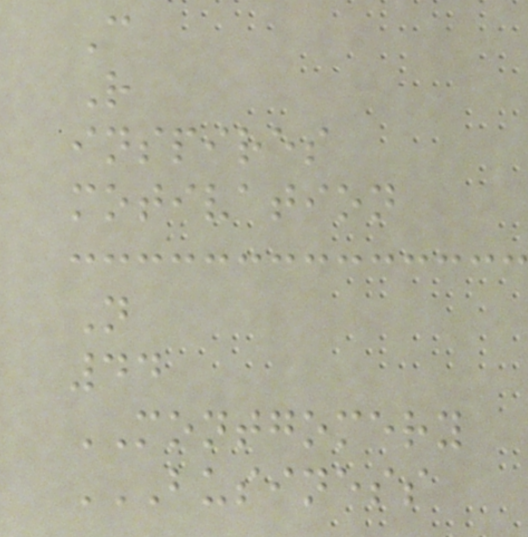C
R
inspires
motivation
N
44
MONTGOMERY
BUSINESS
